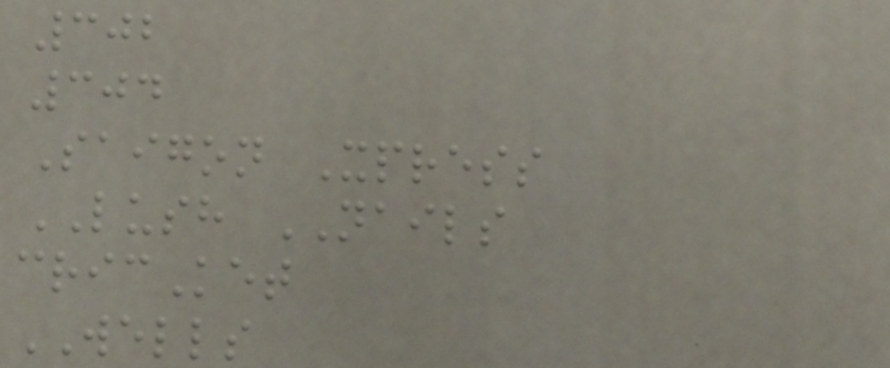302
304
Saigon Xpress
LUSH NAILS
cricKet
WELLS
